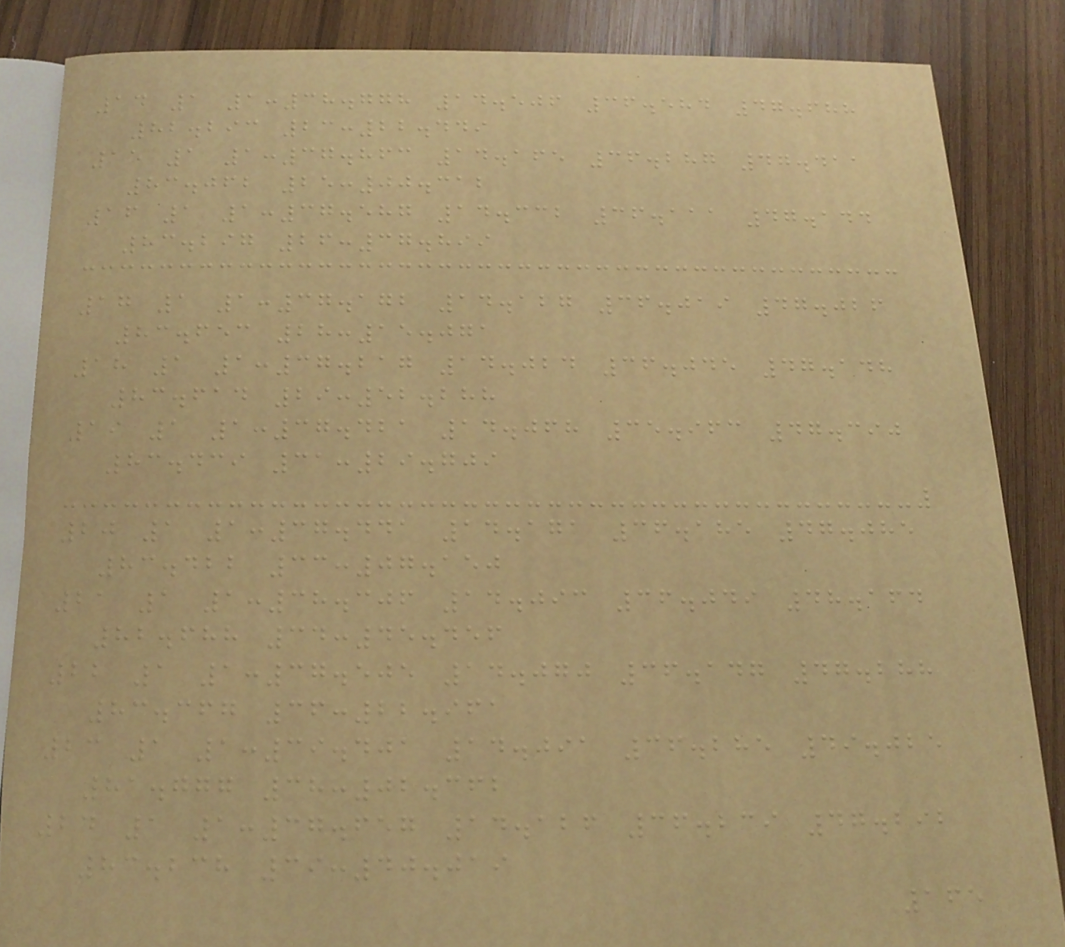14 1 1:38.778 14.506 36.584 47.688
82.293 23:22.449
15 1 1:37.863 14.165 36.287 47.411
83.062 25:00.312
16 1 1:37.587 14.332 36.111 47.144
83.297 26:37.899
17 1 1:37.172 14.127 36.019 47.026
83.653 28:15.071
18 1 1:37.217 14.024 36.045 47.148
83.614 29:52.288
19 1 1:37.421 14.068 35.963 47.390
83.439 31:29.709
20 1 1:37.441 14.171 36.185 47.085
83.422 33:07.150
21 1 1:38.306 14.093 36.049 48.164
82.688 34:45.456
22 1 1:37.505 14.070 36.147 47.288
83.367 36:22.961
23 1 1:39.401 14.091 36.285 49.025
81.777 38:02.362
24 1 1:37.657 14.126 36.239 47.292
83.238 39:40.019
165
